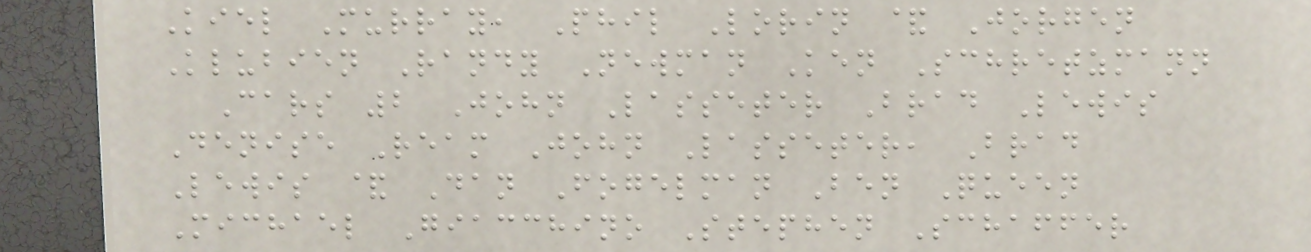Kiel Murray, Phil Lorin & Jorgen
Klubien Randy Newman Ken Schretzmann
Cars 2 John Lasseter Brad Lewis
Denise Ream John Lasseter, Brad
Lewis & Dan Fogelman Ben Queen
Michael Giacchino Stephen Schaffer
